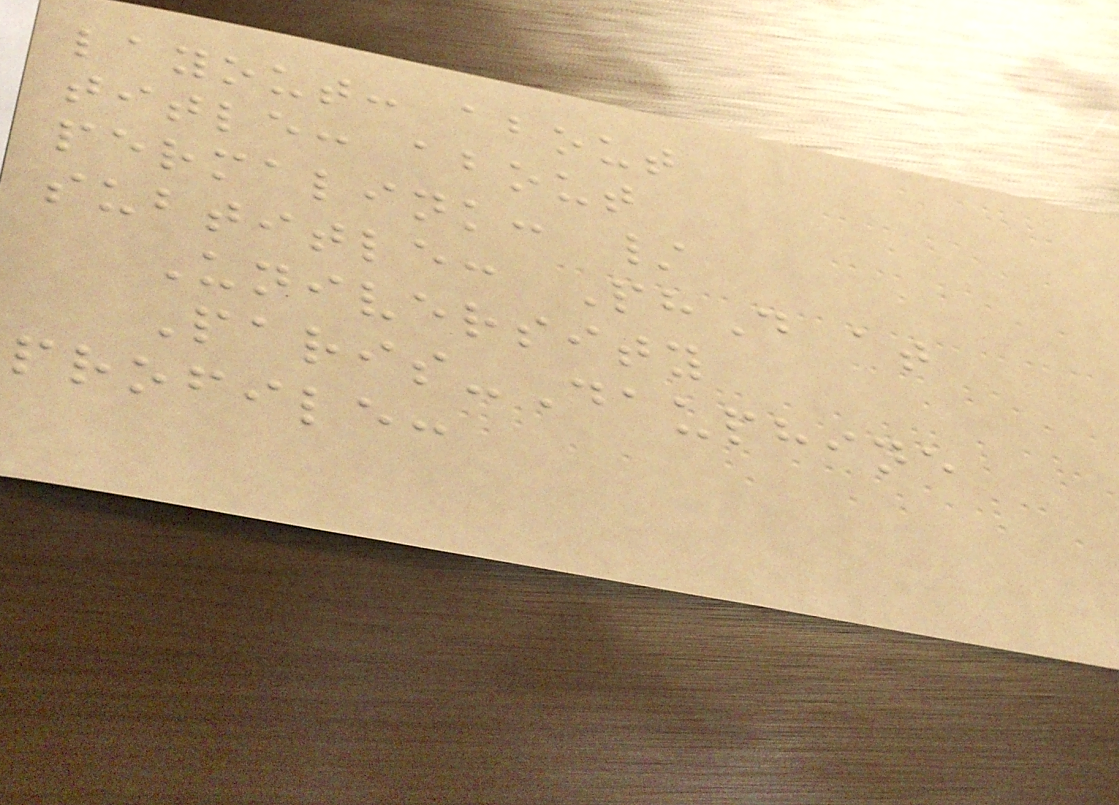layout: about
title: about
permalink: /
subtitle: PhD at
University
Paris-Dauphine
profile:
